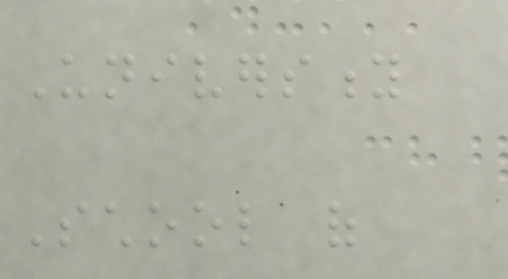University
School of
